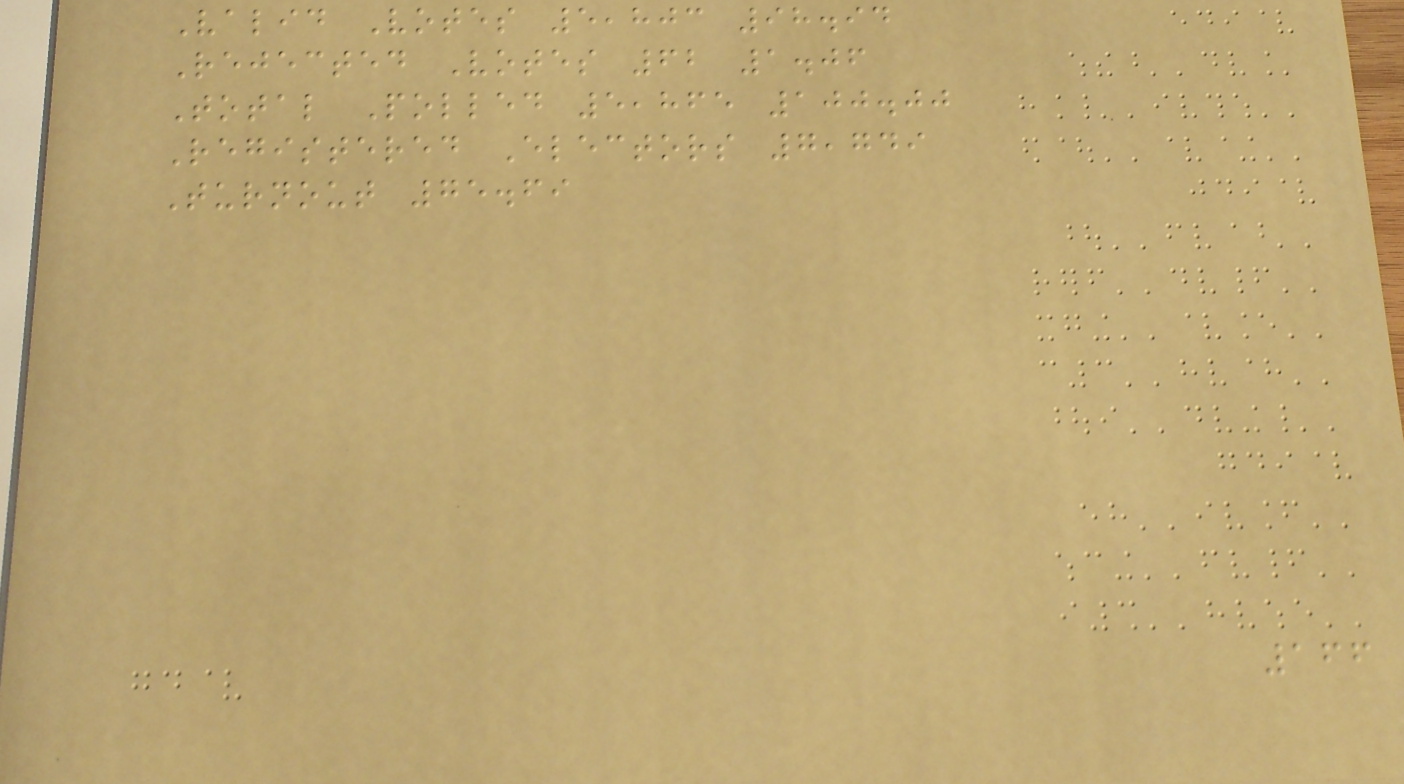Valid Votes 5,803 98.94
Rejected Votes 62 1.06
Total Polled 5,865 100.00
Registered Electors 7,749
Turnout 75.69
166
